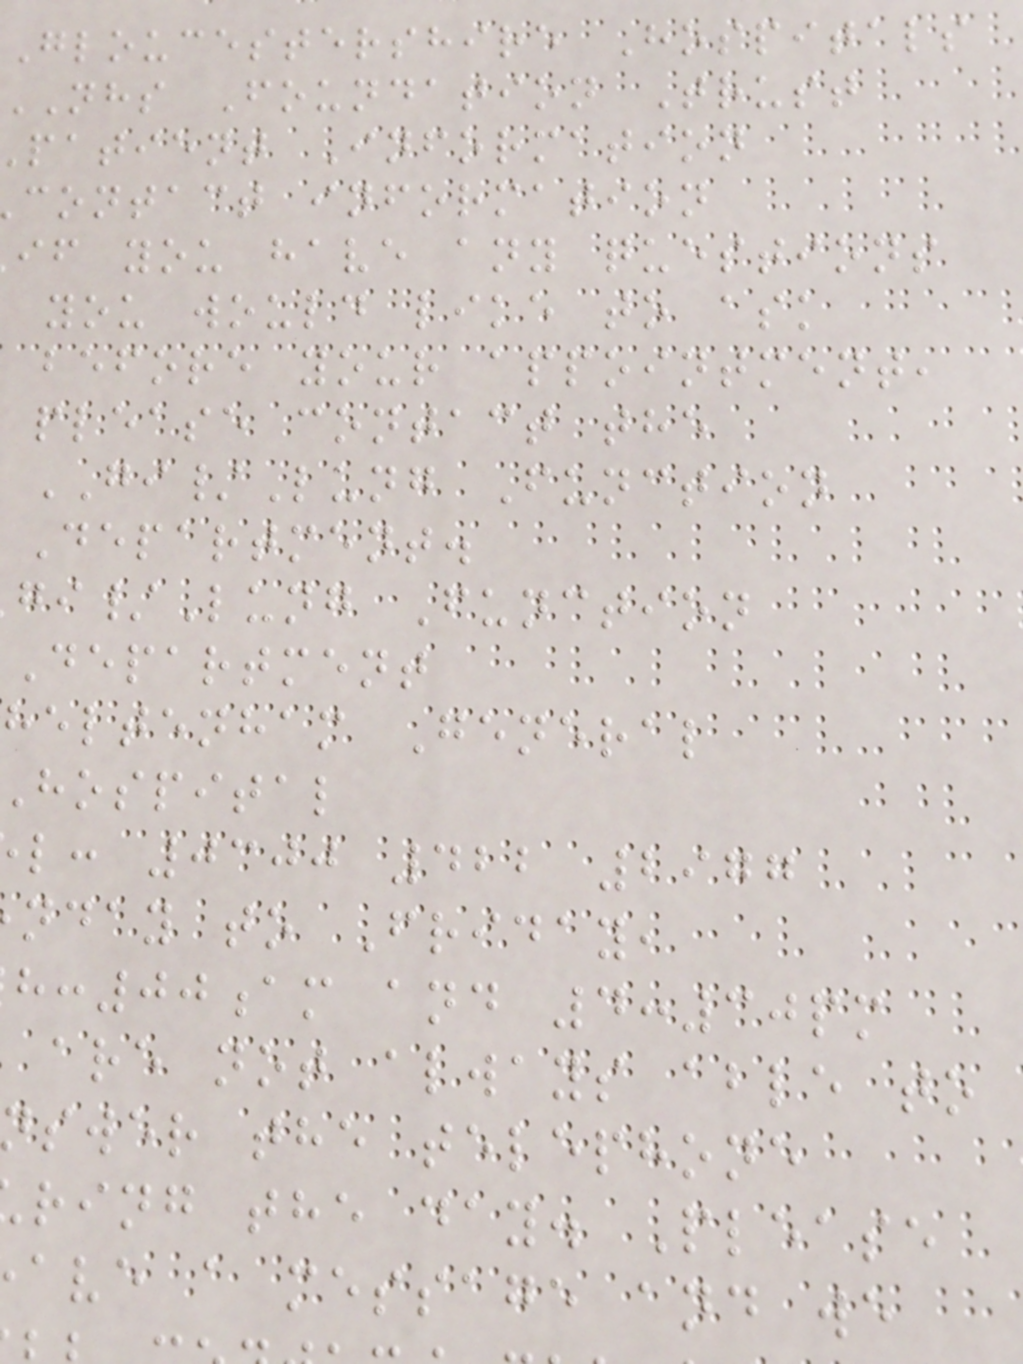Gloucestershire Hospitals
nhs Foundation Trust
patient Information
contact information
if you have any questions
you would like to ask
before your appointment,
please contact the
GI/Lung Function
Department.
/Lung Function
Department
heltenham General
hospital
l: 0300 422 2977
nday to Friday,
:00am and 4:30pm
are not always able to
swer the telephone
ring the day. Please
ave a message and we
